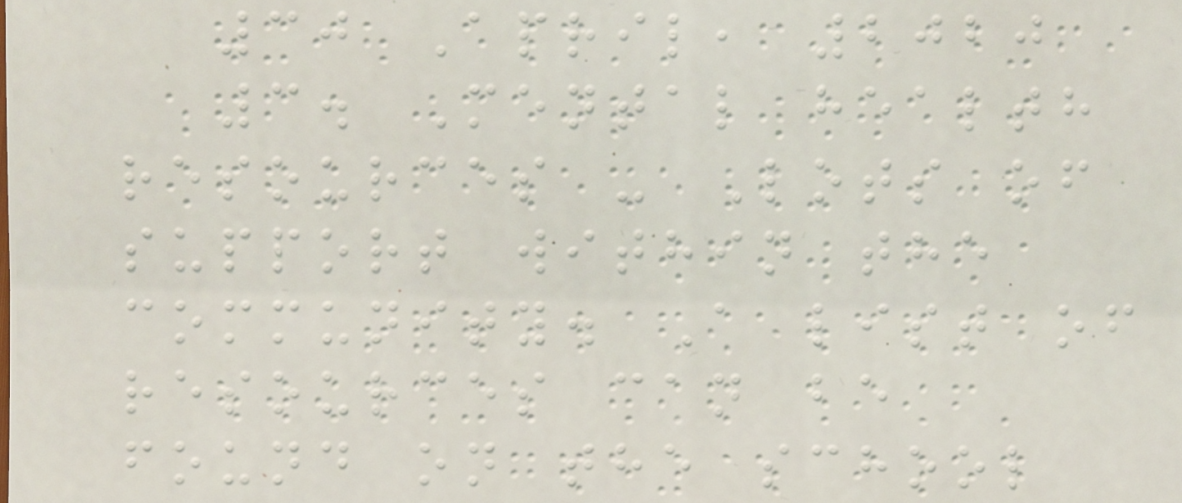30 April, 2020
3. Mental health
resources - Lots of
support within the
community. A list of
resources can be
found on the school
